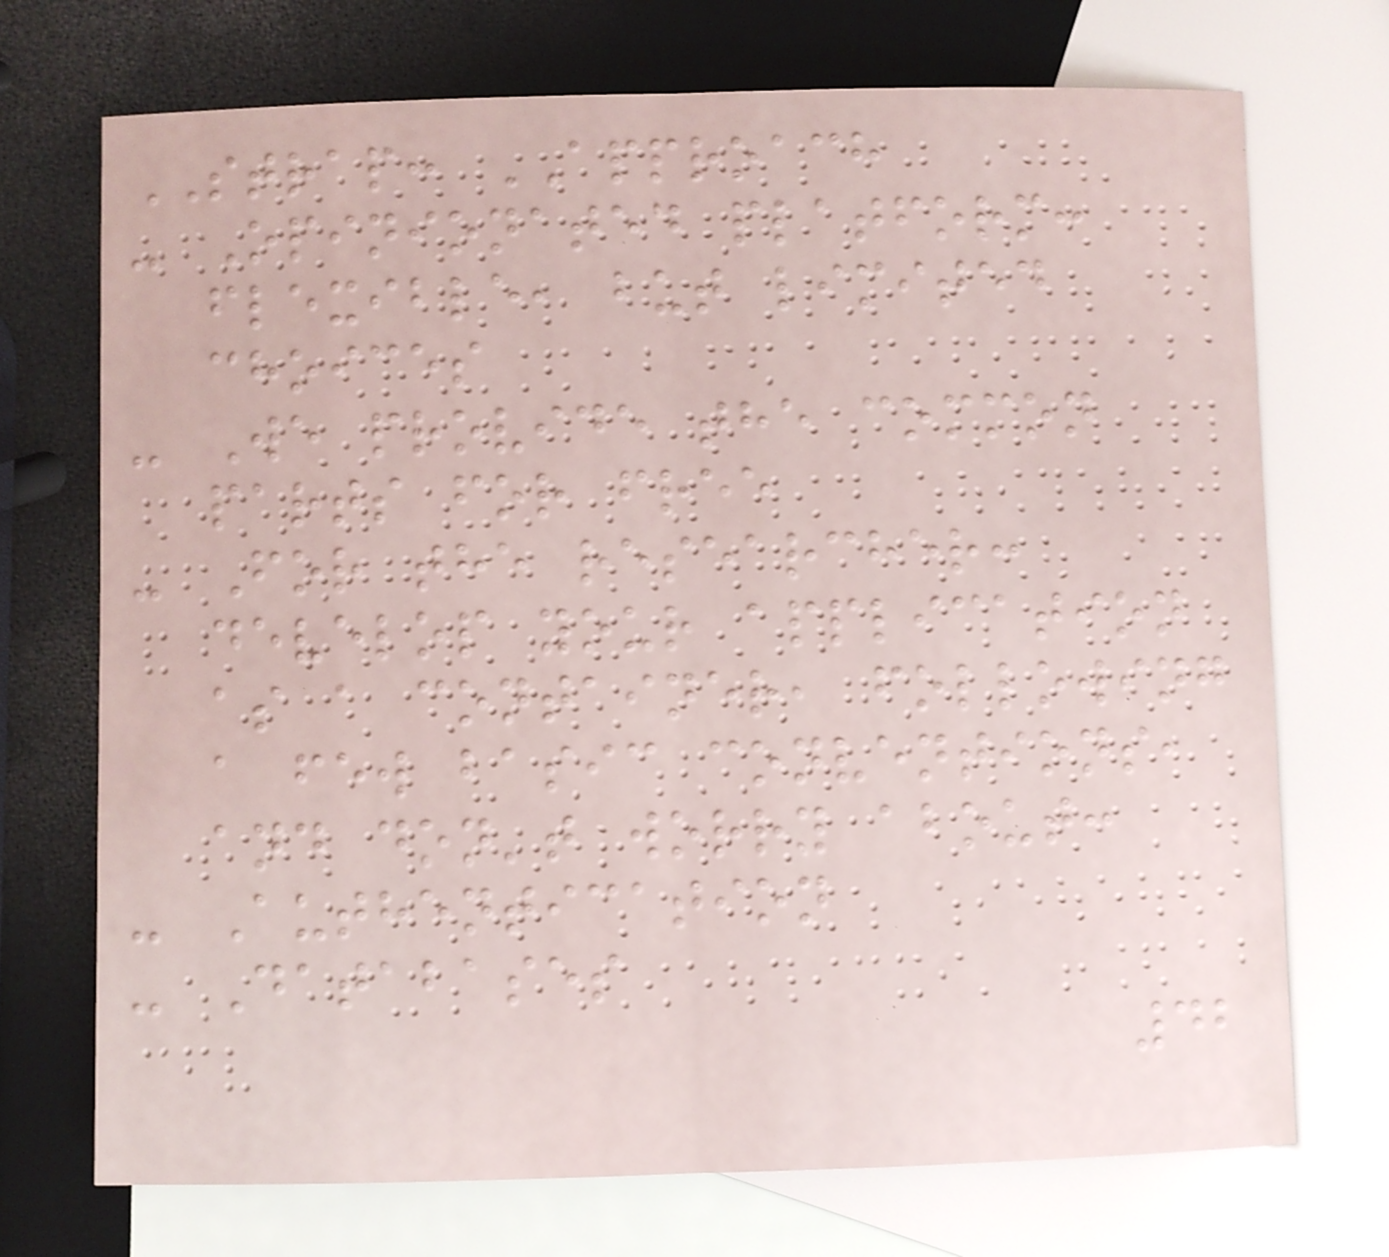STRAP: APPROACH
- Opinionated platform:
flexible, but limited
choices
- We provide the common
parts for free
- For the researcher:
develop your application
as a container, following
a few basic conventions,
and don't worry about:
- Authentication
- Databases
42
